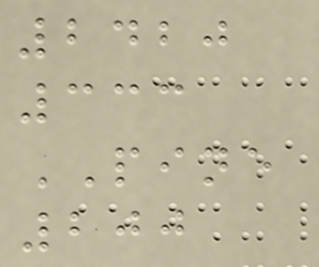2420
333
PINE
200
